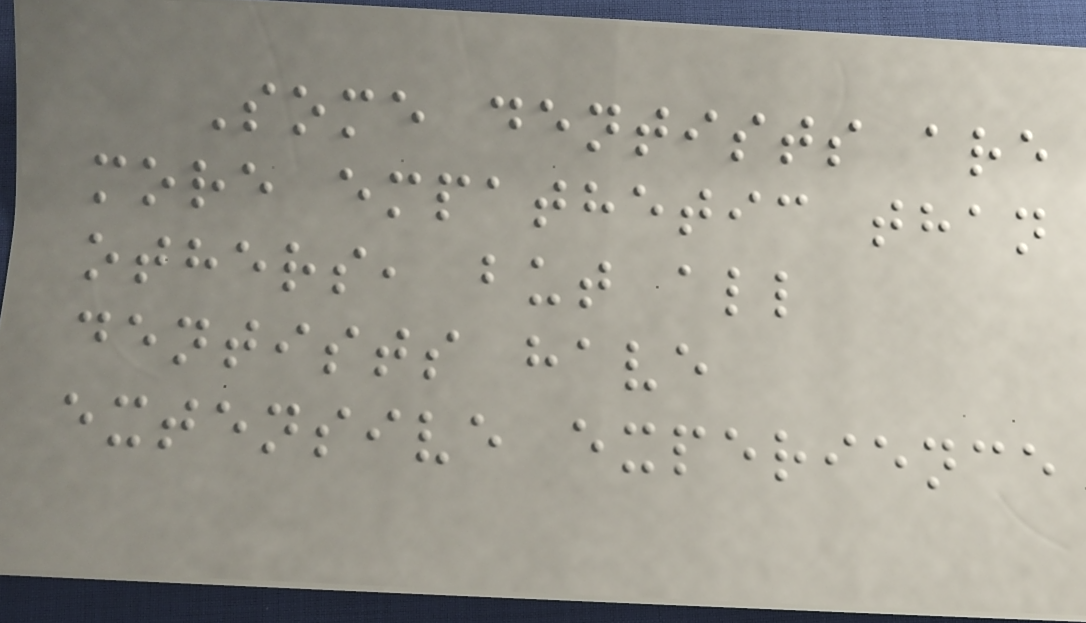Some dentists are
more empathetic than
others, but all
dentists have
extensive experience
